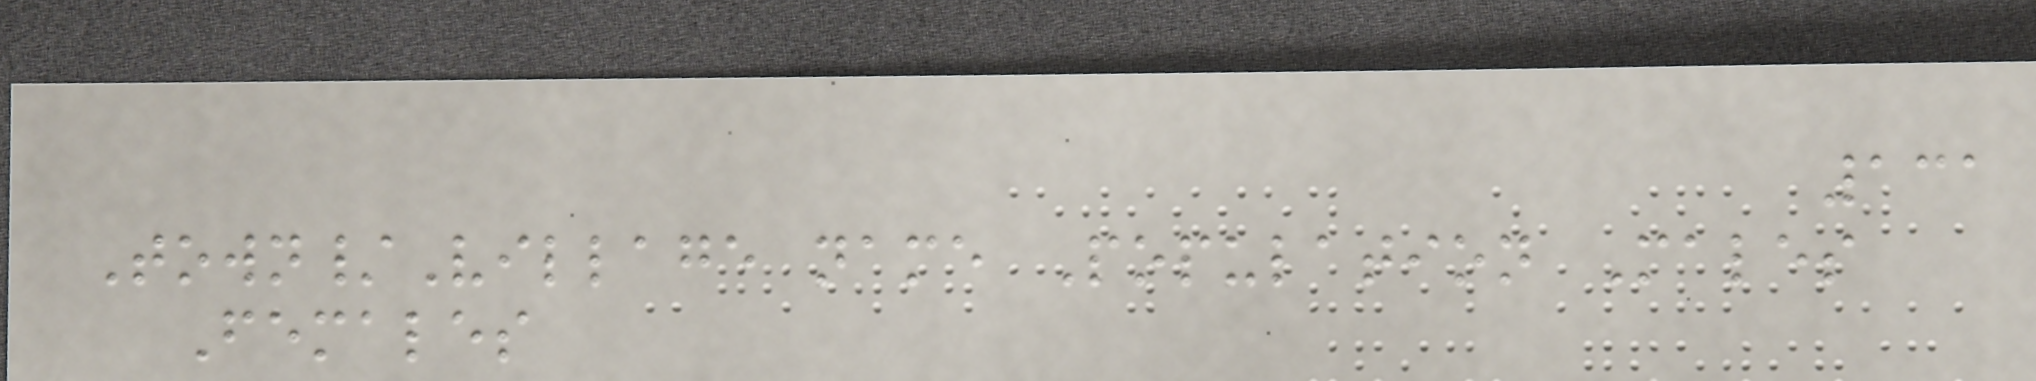131
Town/Village name Population Males
Females
